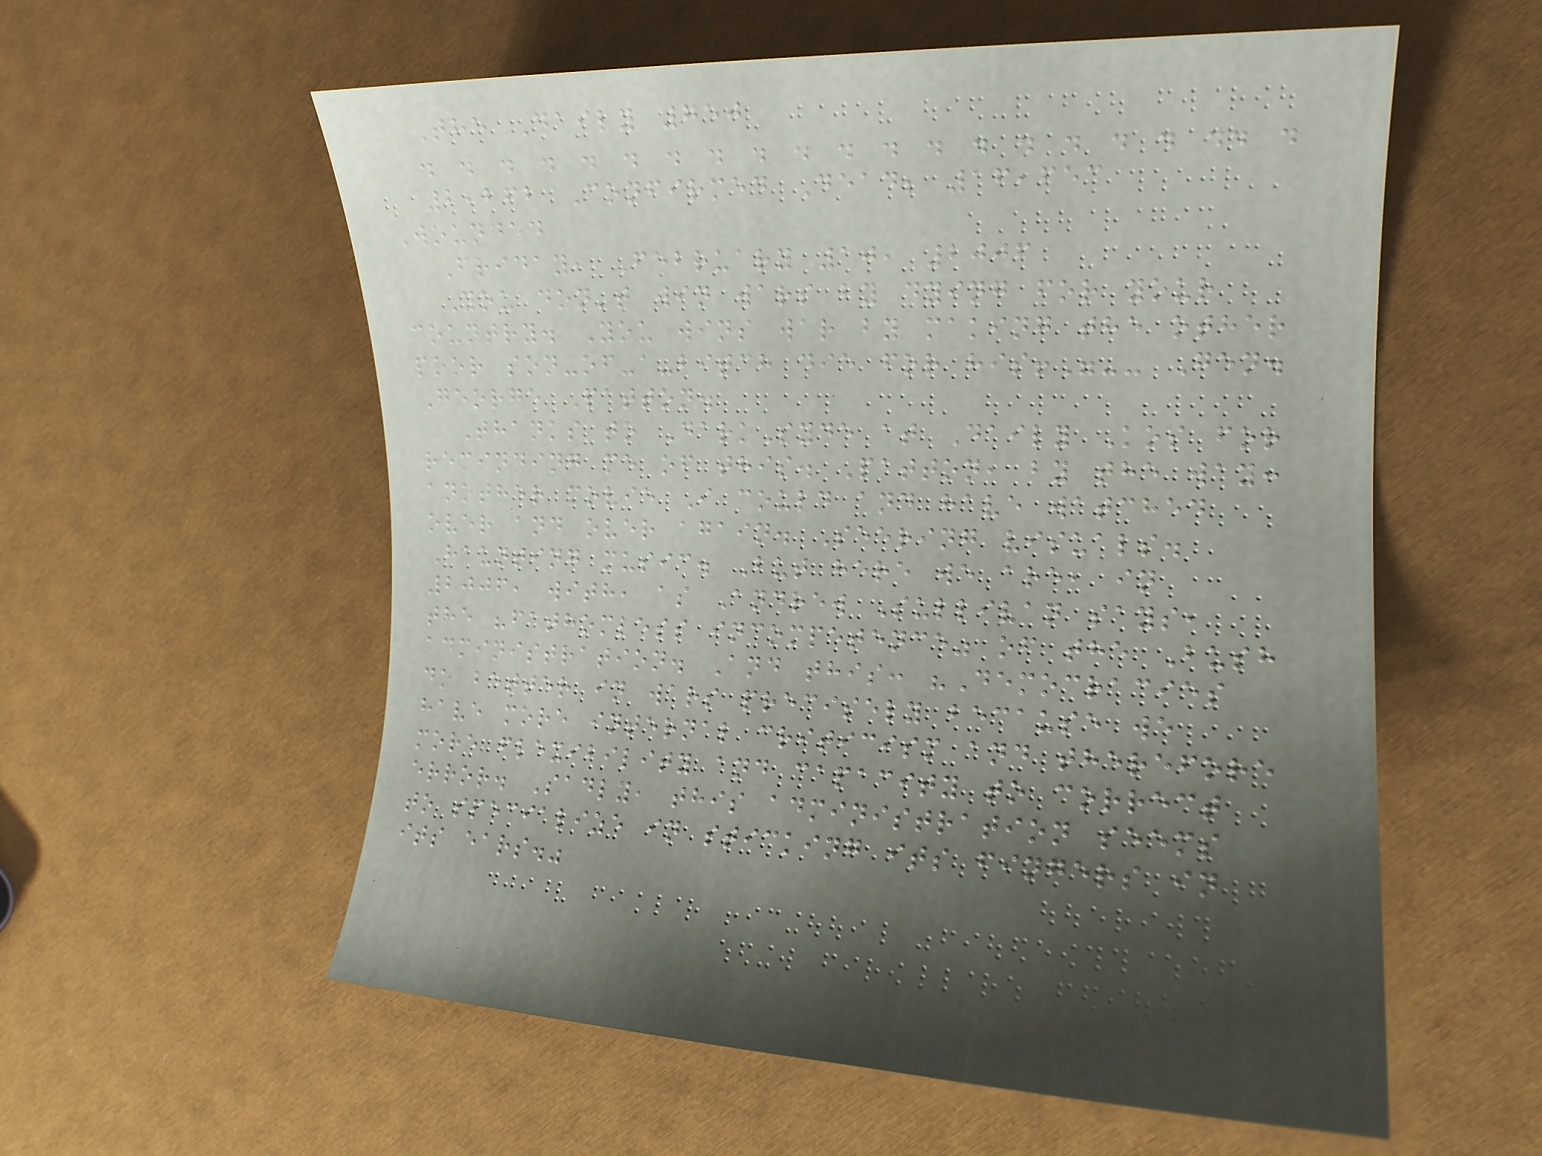The Daily 750
. . . . . . . . . . . . . . . . . . .. .
2,262 Confirmed Dead; 16,653
Wounded
Friday, February 10, 2006
You don't win wars by dying for your
country. You wins war by making the other
poor son-of-a-bitch die for his!"-- Gen.
George Patton.
Thanks to DarkSyde at Daily Kos for
reminding me of this. Patton, by the way:
another movie I could and have watched
over and over again. Seering visuals.
Haunting music. But here we are, in
2006, with, as Andrew Sullivan says,
the "fathomless incompetence" of the Bush
administration. And this: "Democracies
do better in wars precisely because we
have more internal criticism and therefore
more flexibility and capacity to correct
error. Sadly, this administration seems
to specialize in sticking its fingers in
its ears."
